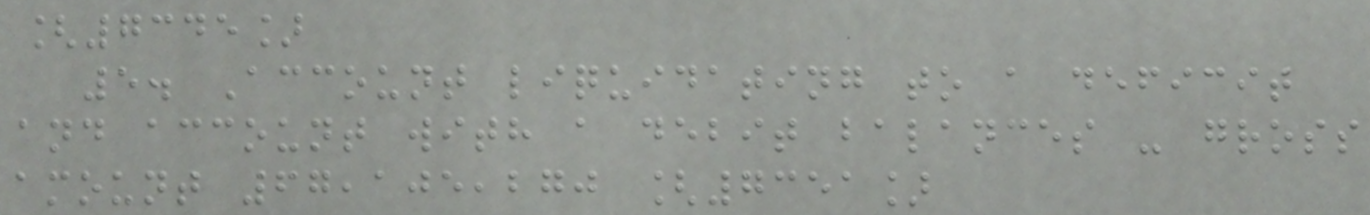[7345]
5. Account liquidating to a deficit
and account with a debit balances - gross
amount 67,105,270 [7351]
